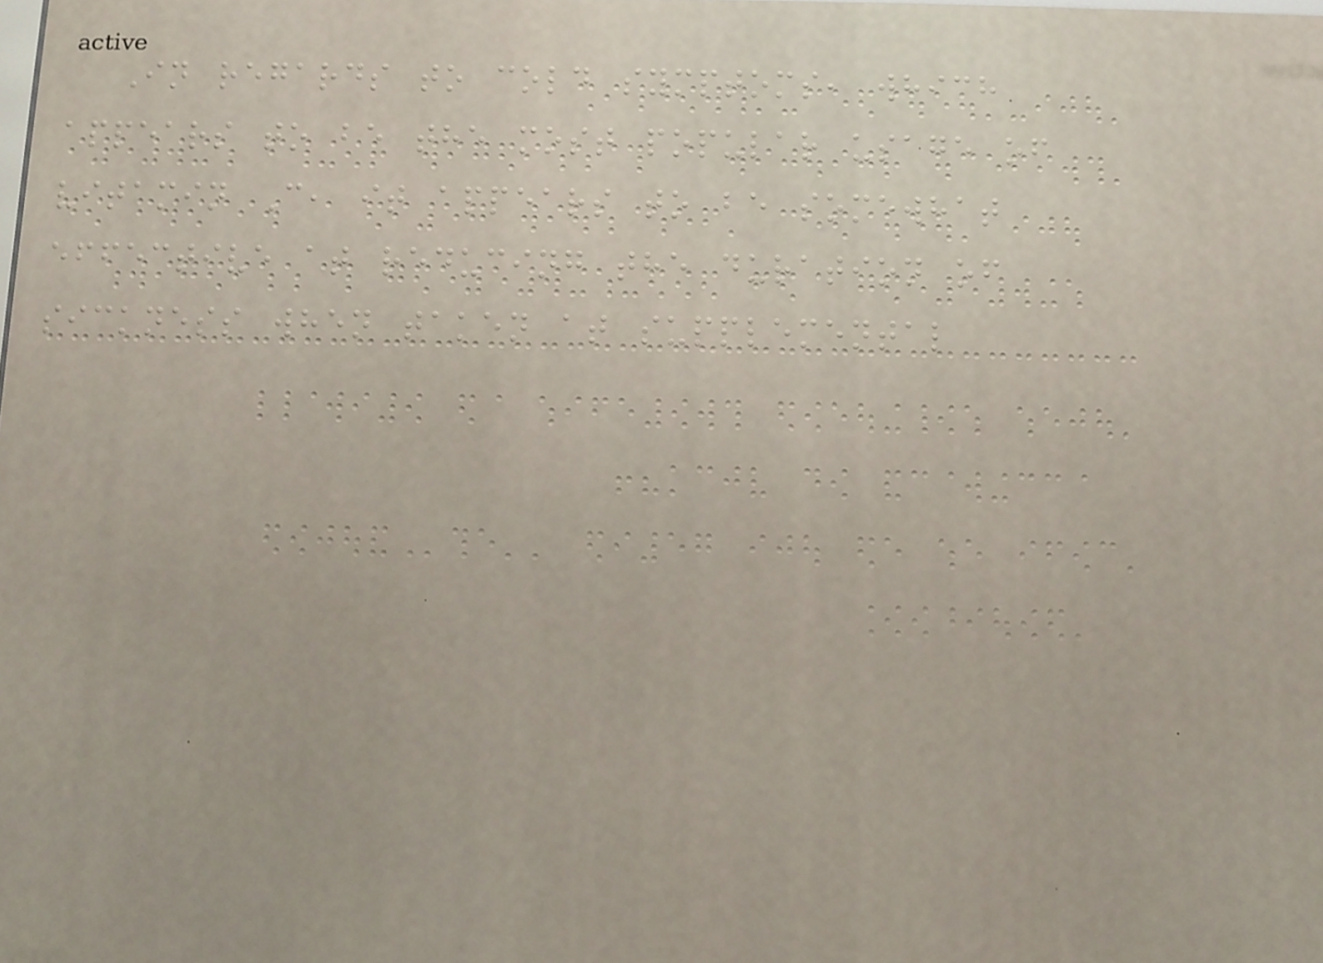In regards to cold symptoms, which
appears to be the most popular usage of
vitamin C, it appears to be somewhat
effective at reducing the duration of
sickness when taken at supplemental
